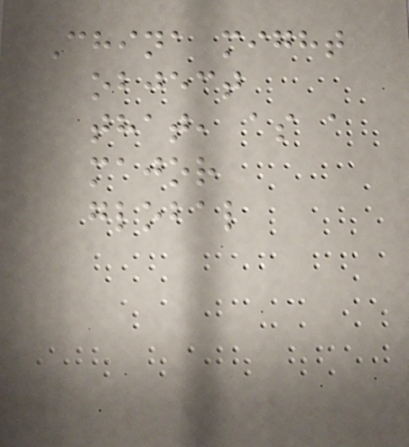China might
object
that, as a
major
global
